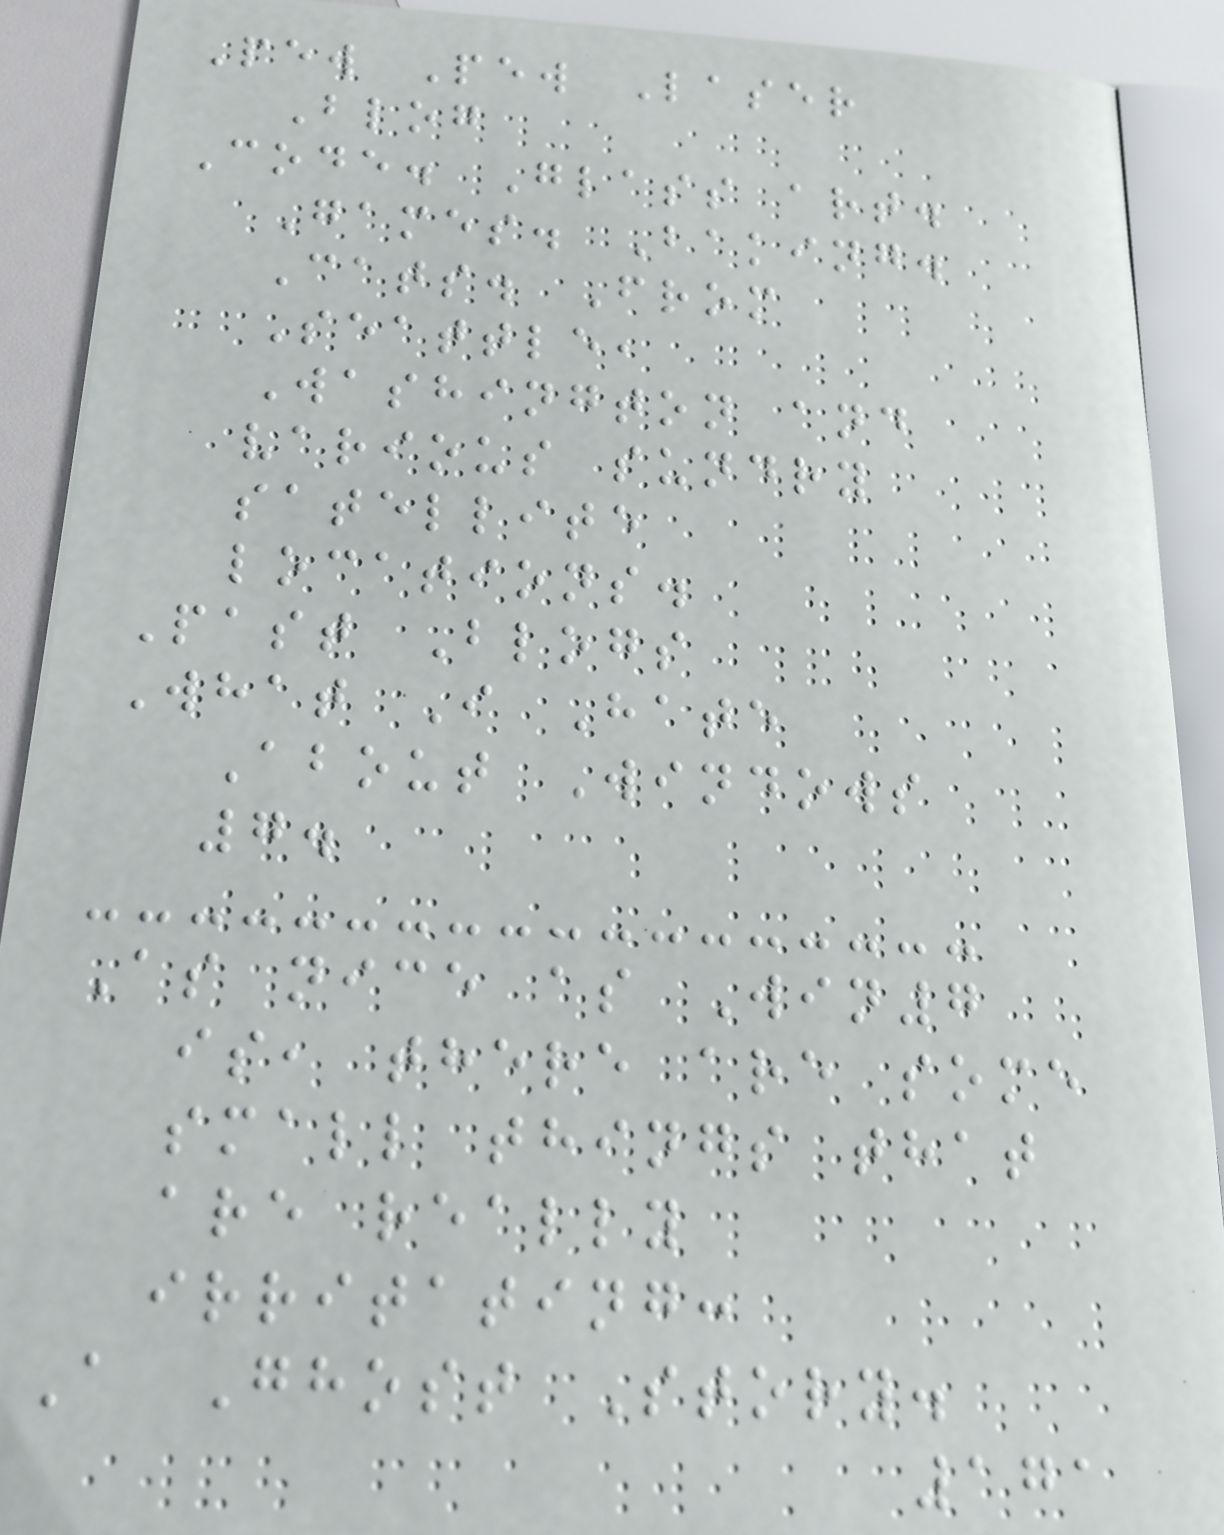Pew Pew Laser
Blog
Code. Glass art.
Games. Baking.
Cats. From
Seattle,
Washington and
various sundry
satellite
locations.
Past Blogs
What I Hate
About Windows
7.
As nice as Win7
is, there are some
small things that
are really
irritating:
A Ghost Story.
171
